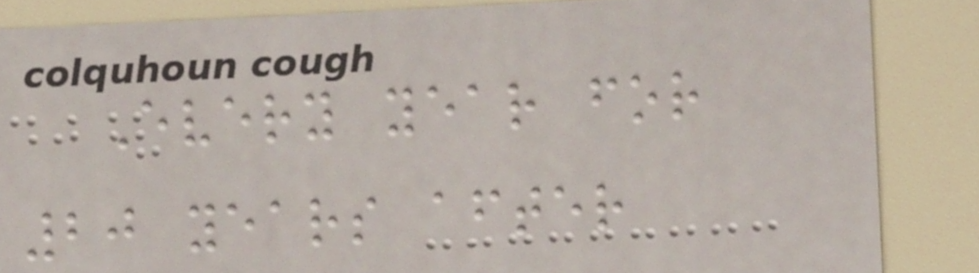Every year for
20 years after
